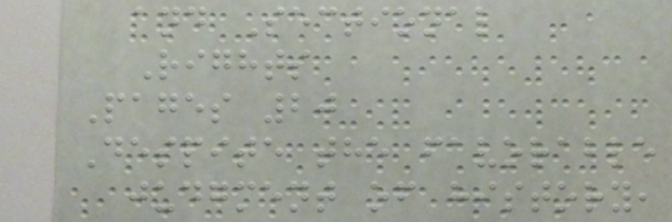and Sectional
Rights
Pages 20
Despite the favorable
judgment of history,
